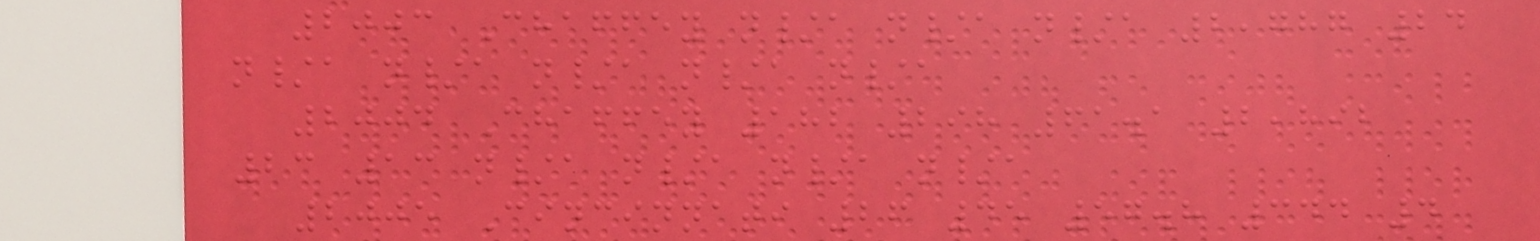2003 Chaffey n/a n/a n/a 2,787 24
n/a n/a n/a n/a n/a
2004 Chaffey 182 298 61.1 2,892
23 13 n/a n/a n/a n/a
2005 Cincinnati 26 45 57.8 344 4
